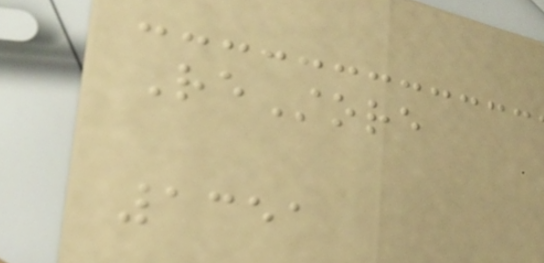ReStore
1351
